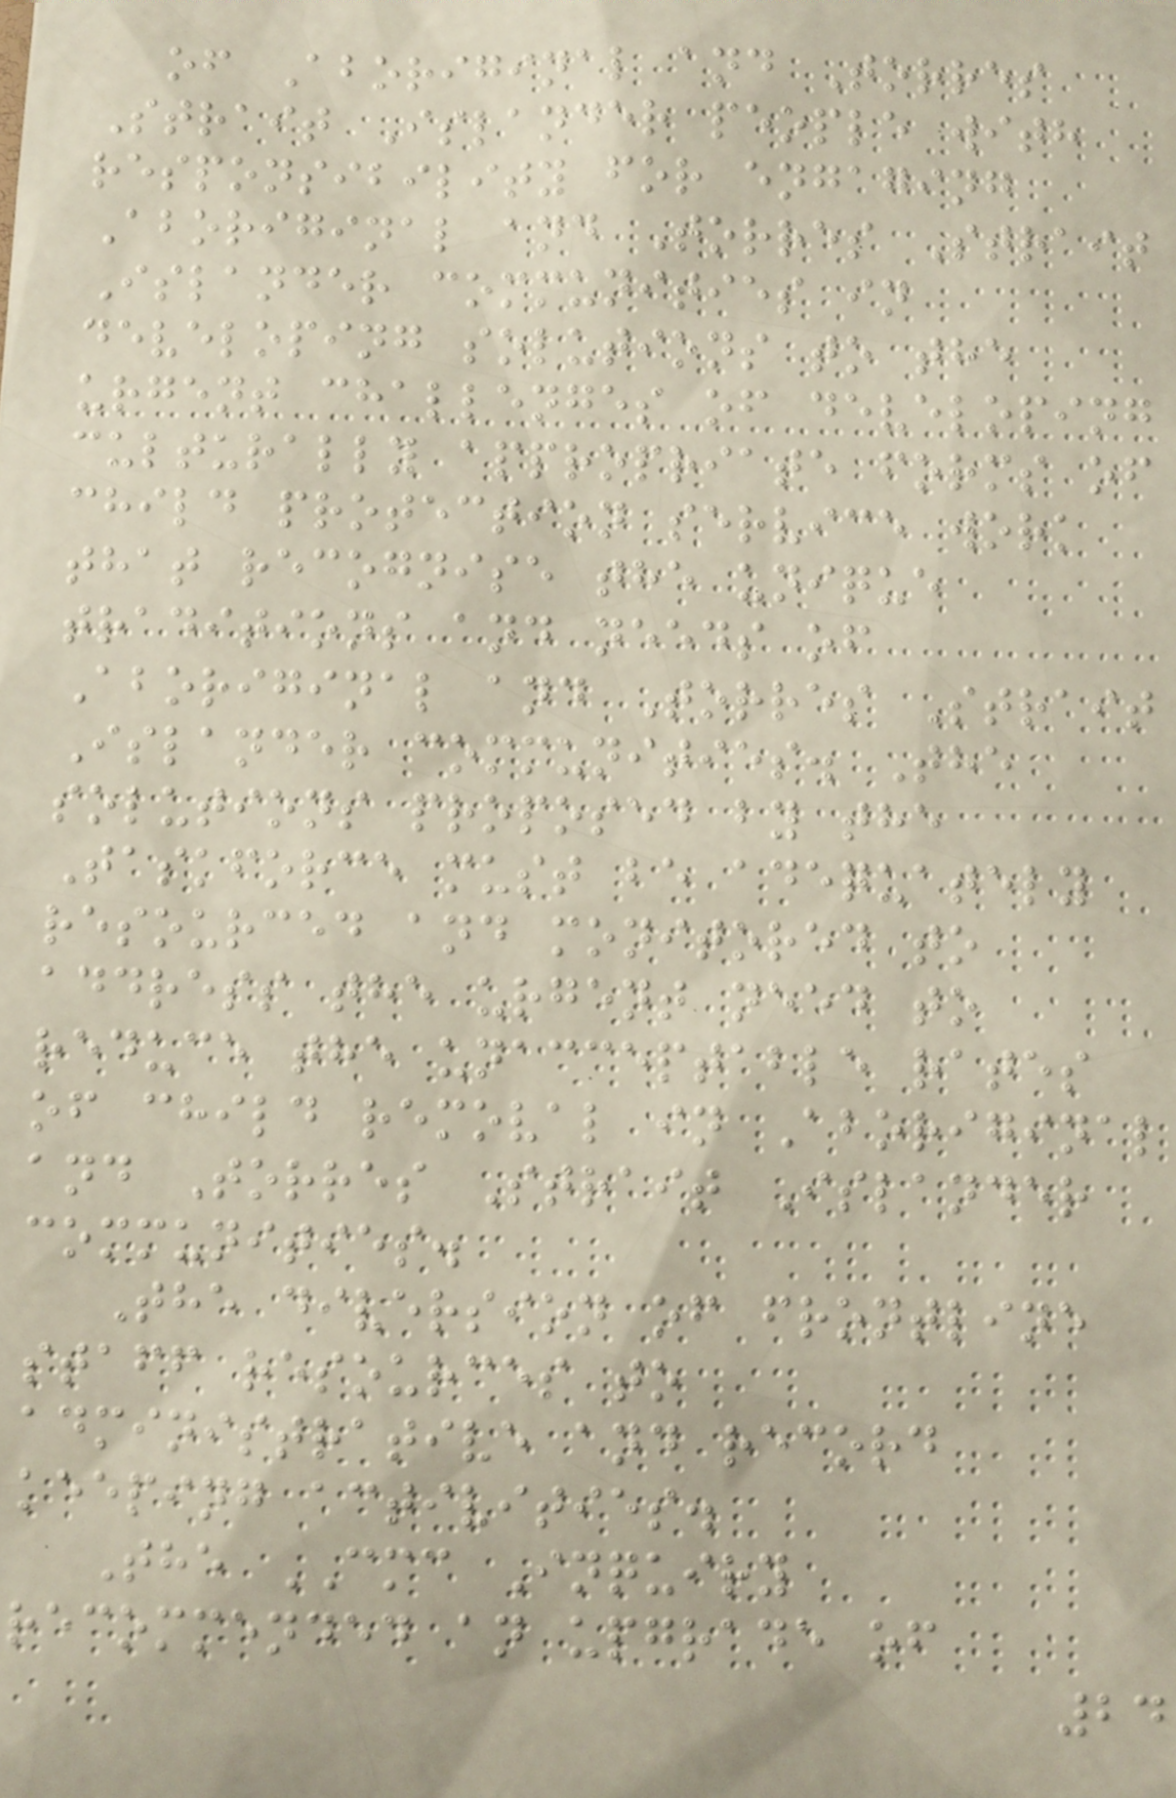of Aboriginal and Torres
Strait Islander people with
responsibility for engaging
Aboriginal and Torres Strait
Islander communities in
developing solutions to the
urgent challenges of developing
culturally appropriate forms of
child protection service work
that recognise the unique
traditions and needs of
Aboriginal and Torres Strait
Islander communities. The
solutions proposed by the
Taskforce must be adequately
resourced and monitored to
address the urgent need to
reduce the unacceptable rates
of child removal in Aboriginal
and Torres Strait Islander
communities.
The diversion of frontline
staff resources to
administrative and record
keeping activities.
The CMC Inquiry
recommended an upgrade of
24
